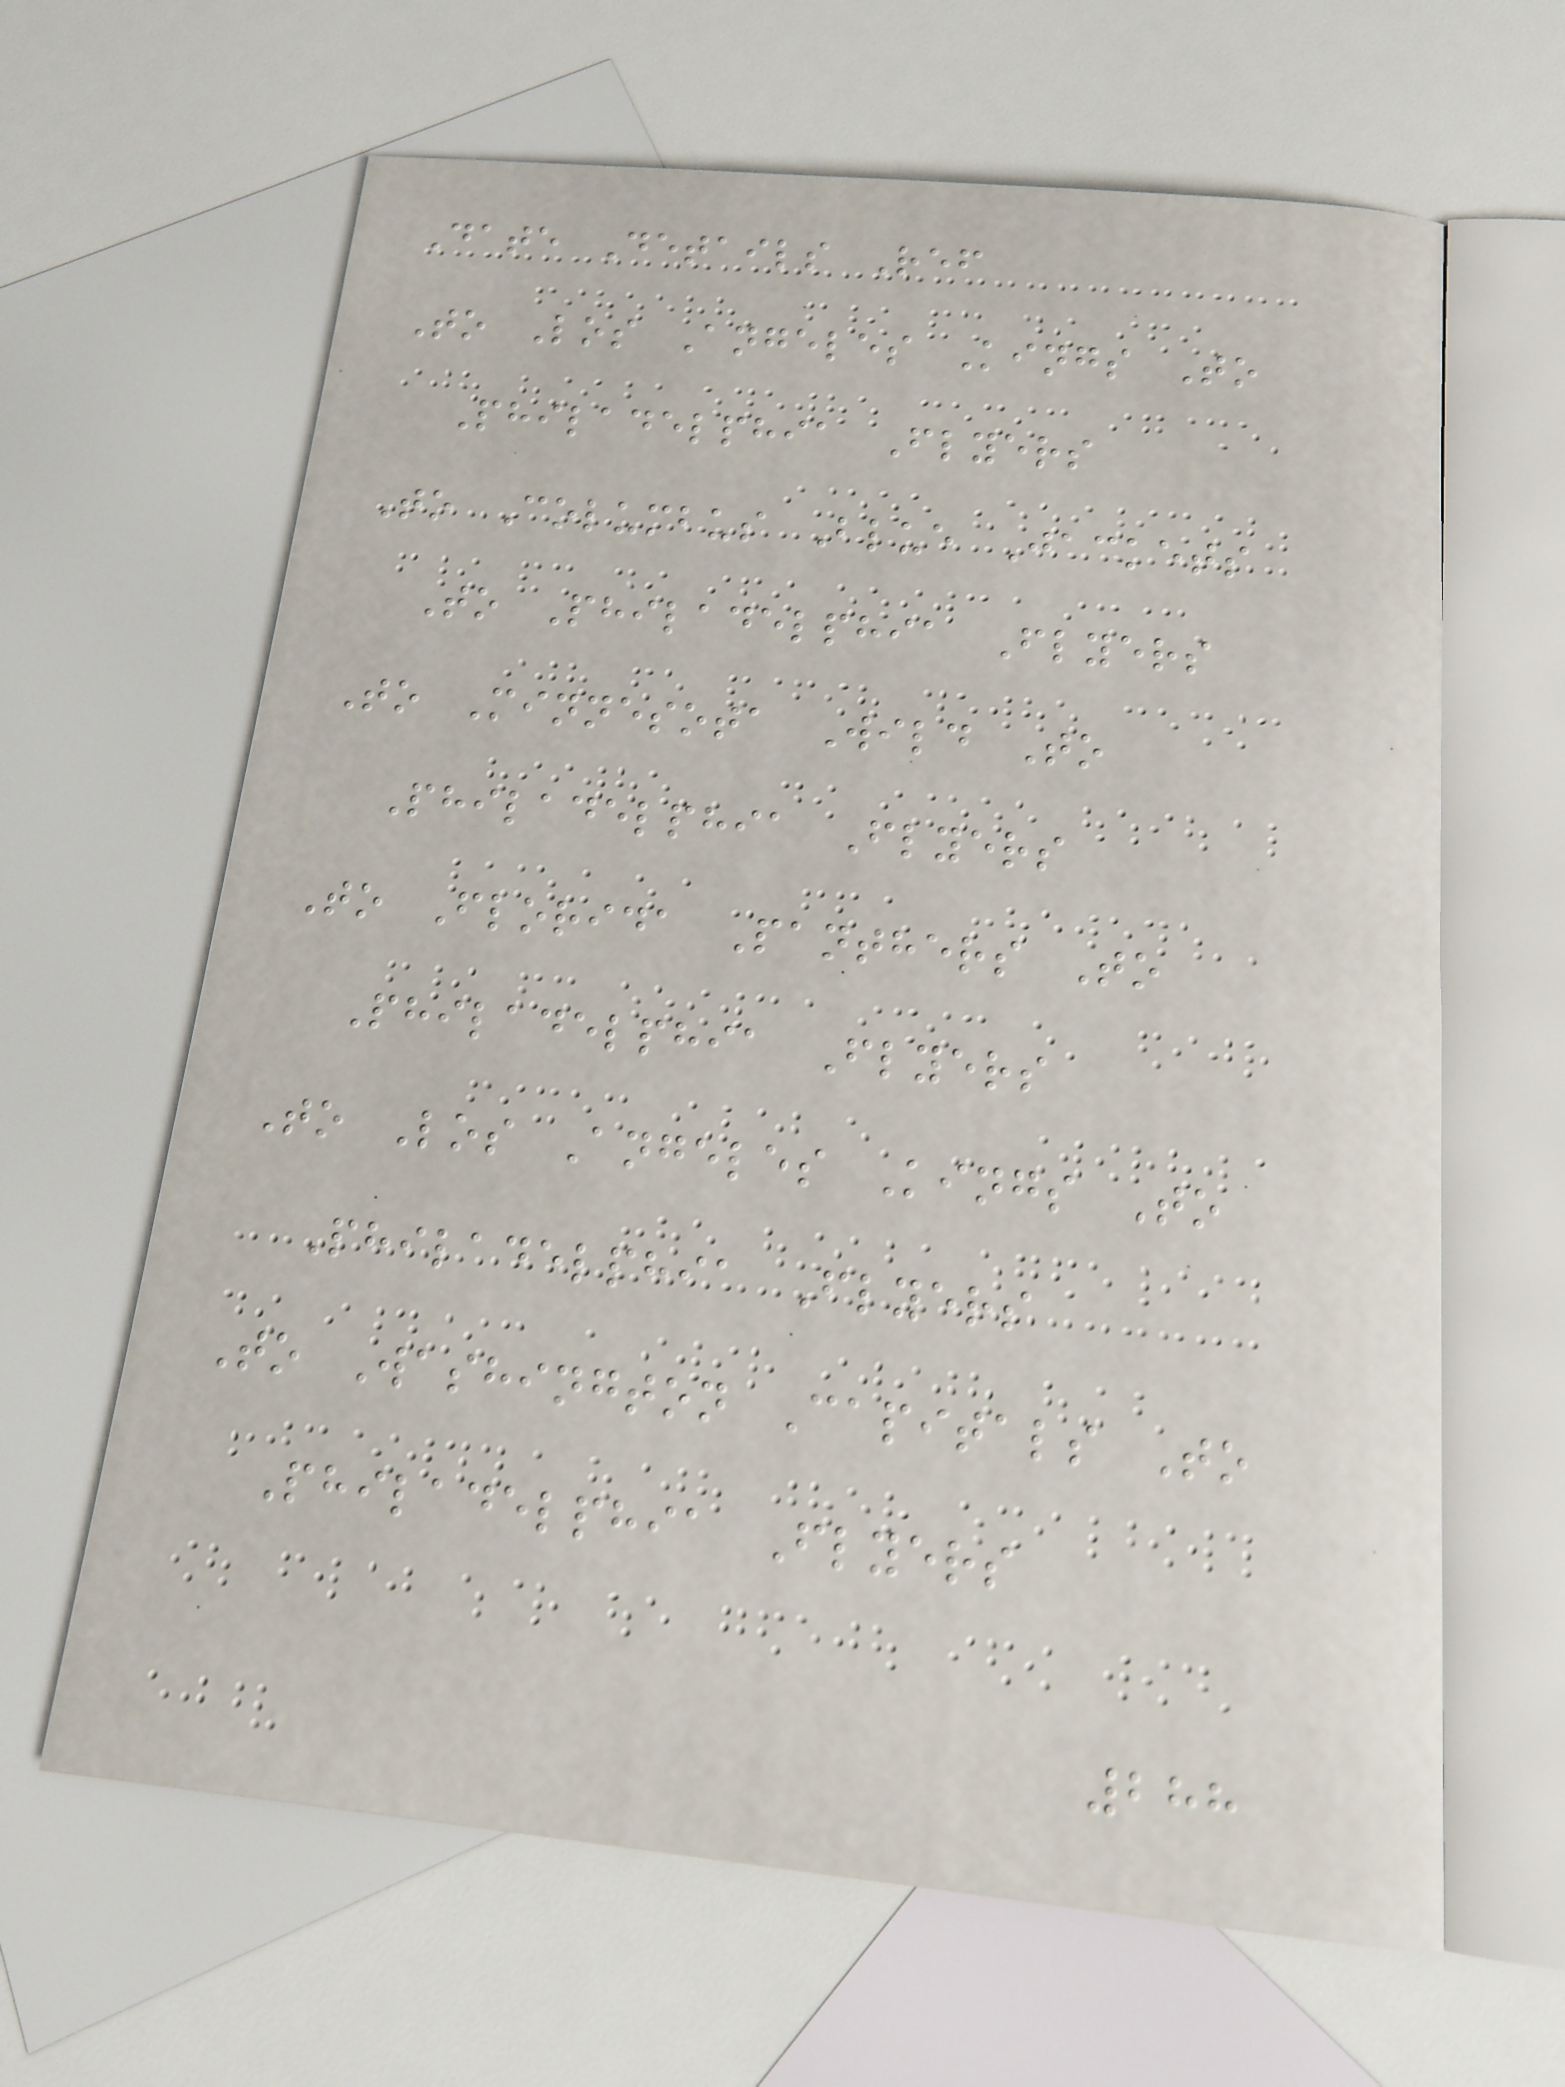Date Details Ref
To Los Angeles Kings To
Philadelphia Flyers
To Columbus Blue Jackets
To Philadelphia Flyers
To Minnesota Wild To
Philadelphia Flyers
To Florida Panthers To
Philadelphia Flyers
To Los Angeles Kings To
Philadelphia Flyers
To Washington Capitals To
Philadelphia Flyers
288
